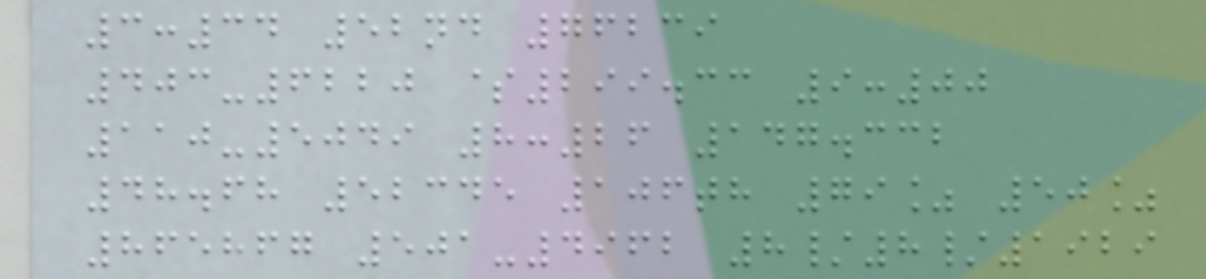3:34 52nd 76239
403-6220 $299.33 9:00
110-5049 8:26 147.332
48.68 52345 106th 79% 50%
865867 501-4962 8/8/1929
